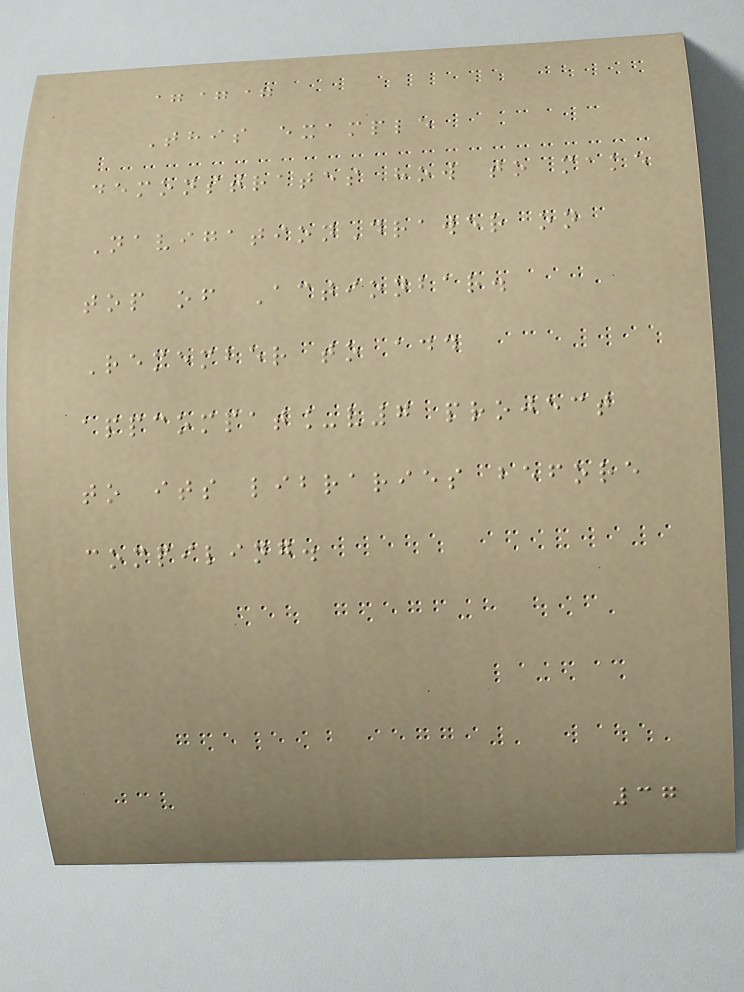===
This example
demonstrates how to make
NavigationDrawer on
top of Actionbar.
Remember to add
appcompat_v7 project
to its libraries before
compiling.
37
